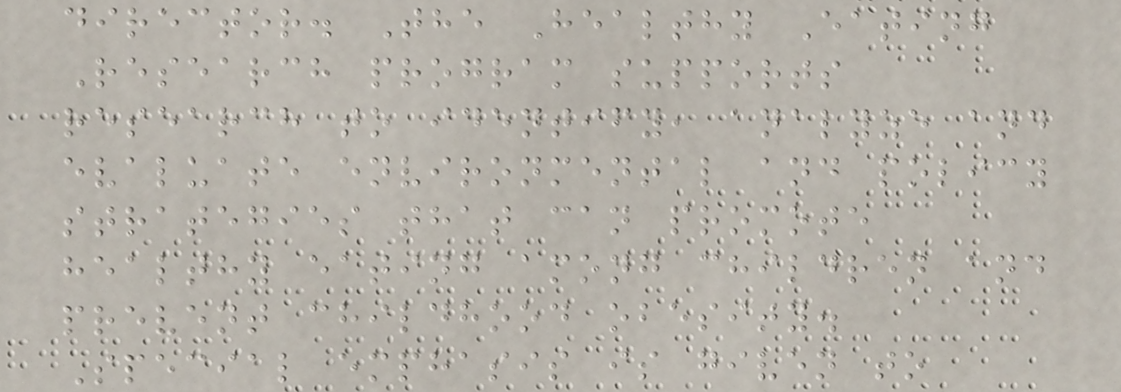director. The Healthy Eating
Research program supports
research to identify, analyze and
evaluate environmental and policy
strategies that can promote
healthy eating among children and
prevent childhood obesity.
Special emphasis is given to
